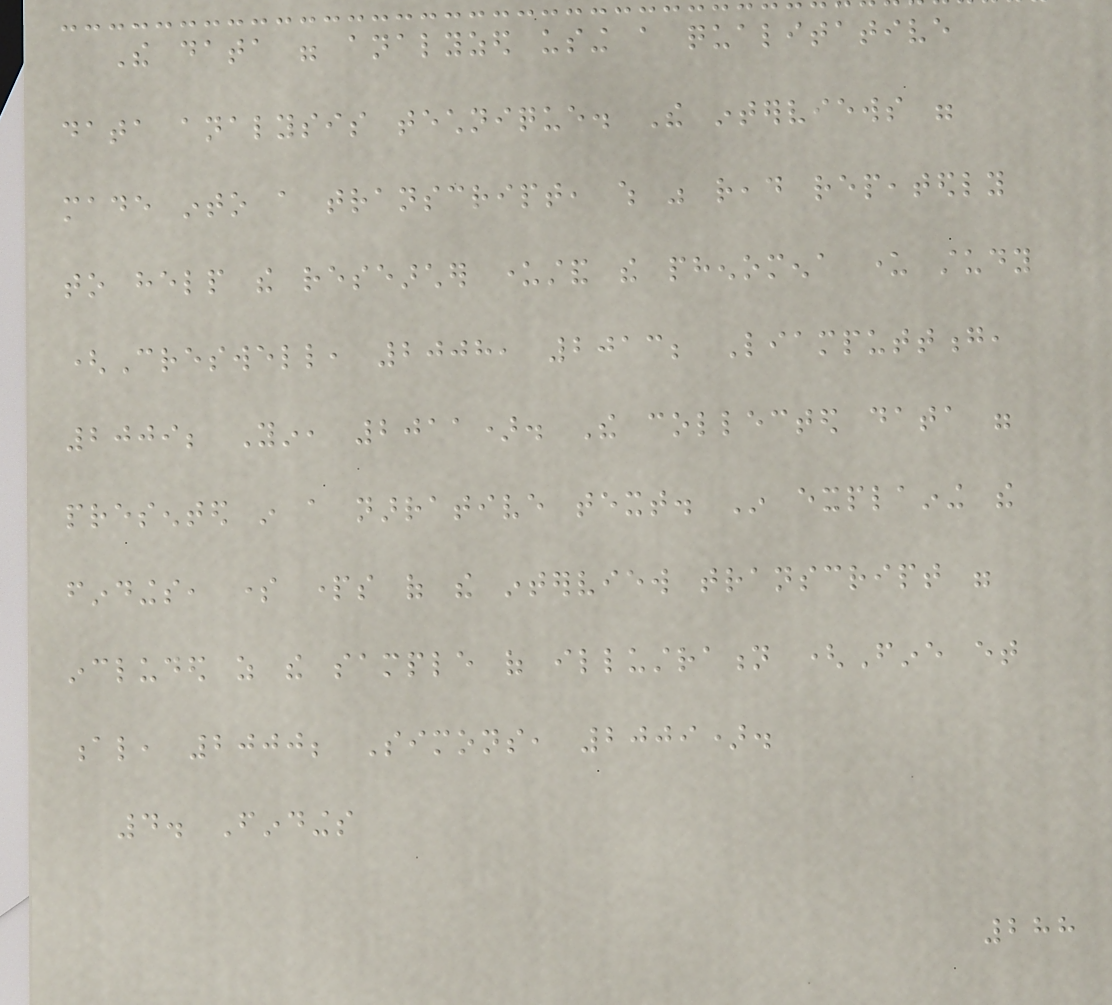The data were analyzed using a qualitative
data analysis technique. The interviews were
made into a transcript, which was read repeatedly
to help the researcher understand the phenomena under study
(Creswell, 2008, 2013; Liamputtong,
2009; Yin, 2011). The collected data were
presented in a narrative text. In explaining the
findings, some parts of the interview transcript were
included as the sample of illustration (Fine et
al, 2000; Simons, 2009).
4. Findings
288
